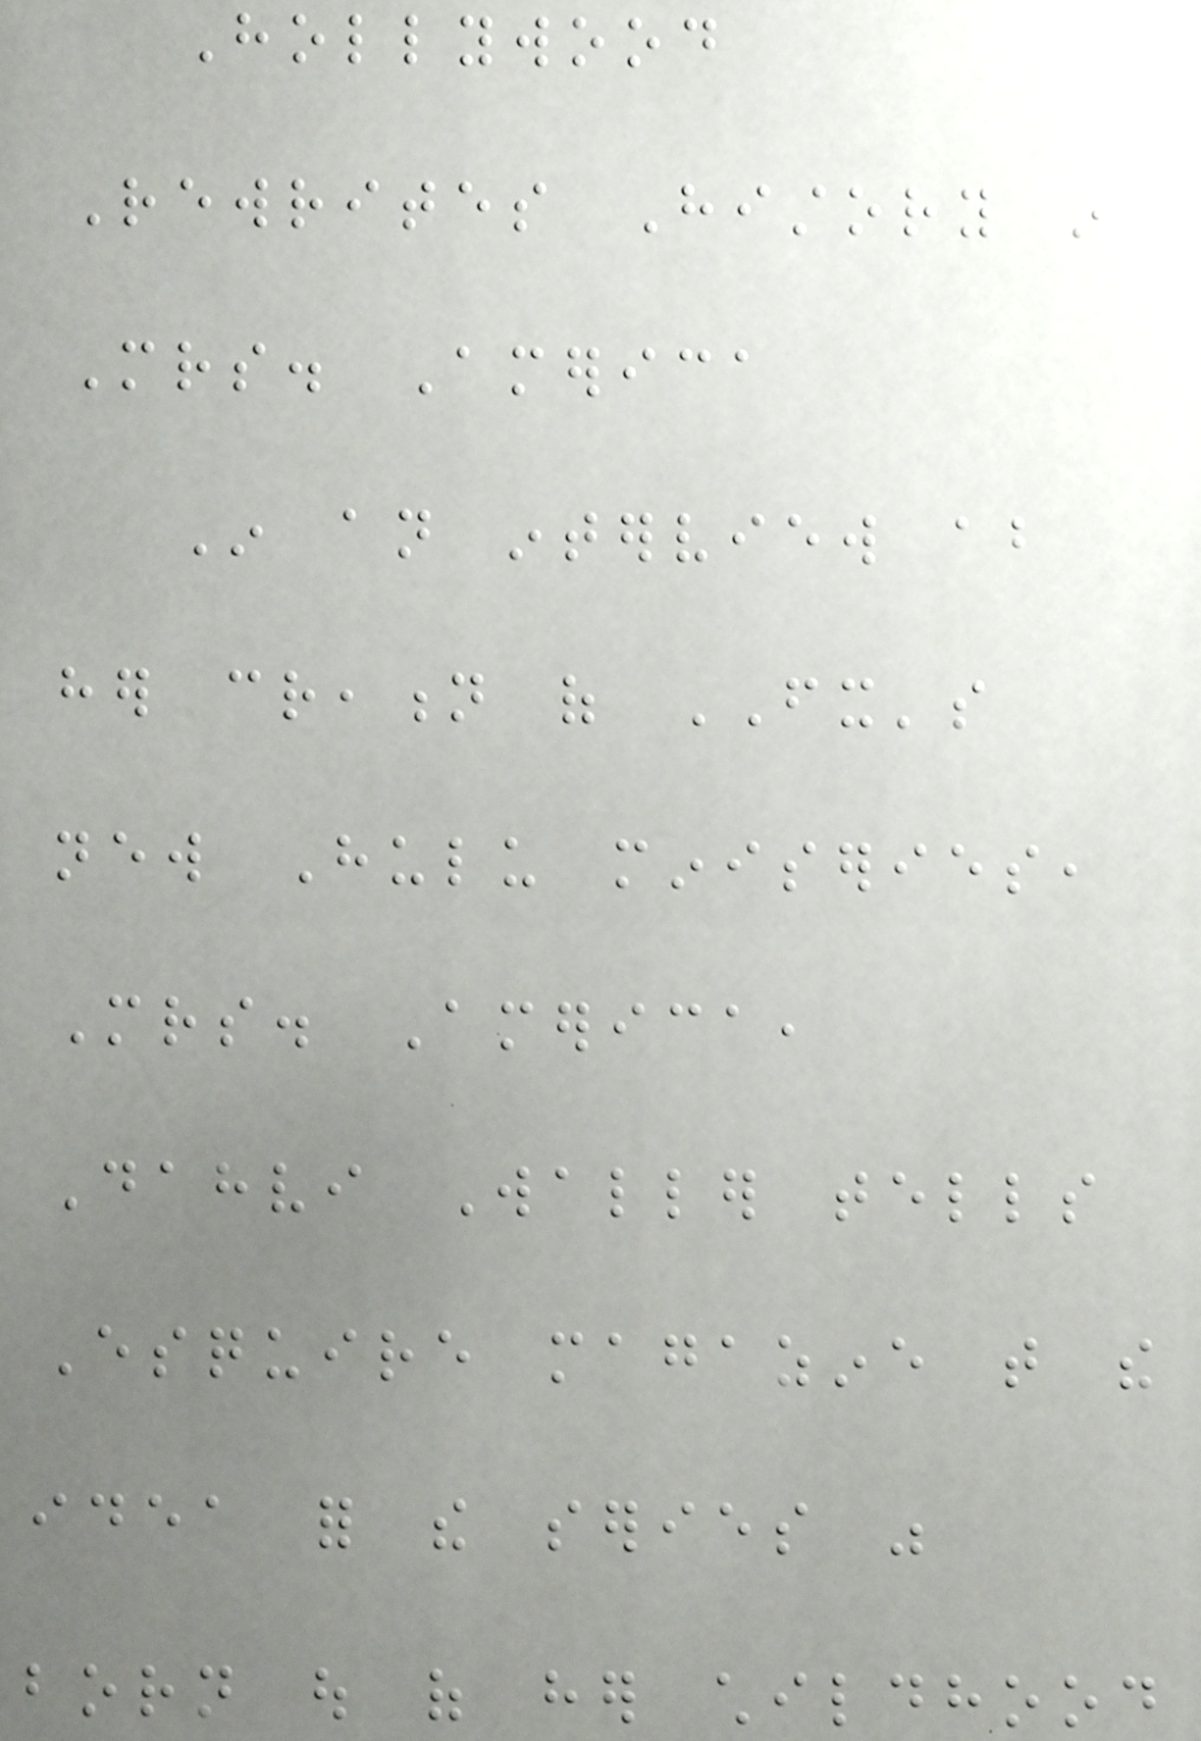Hollywood
Rewrites History in
Mrs. America
In an interview about
her creation of FX's
new Hulu miniseries,
Mrs. America,
Dahvi Waller tells
Esquire magazine that the
idea for the series was
born out of her childhood
